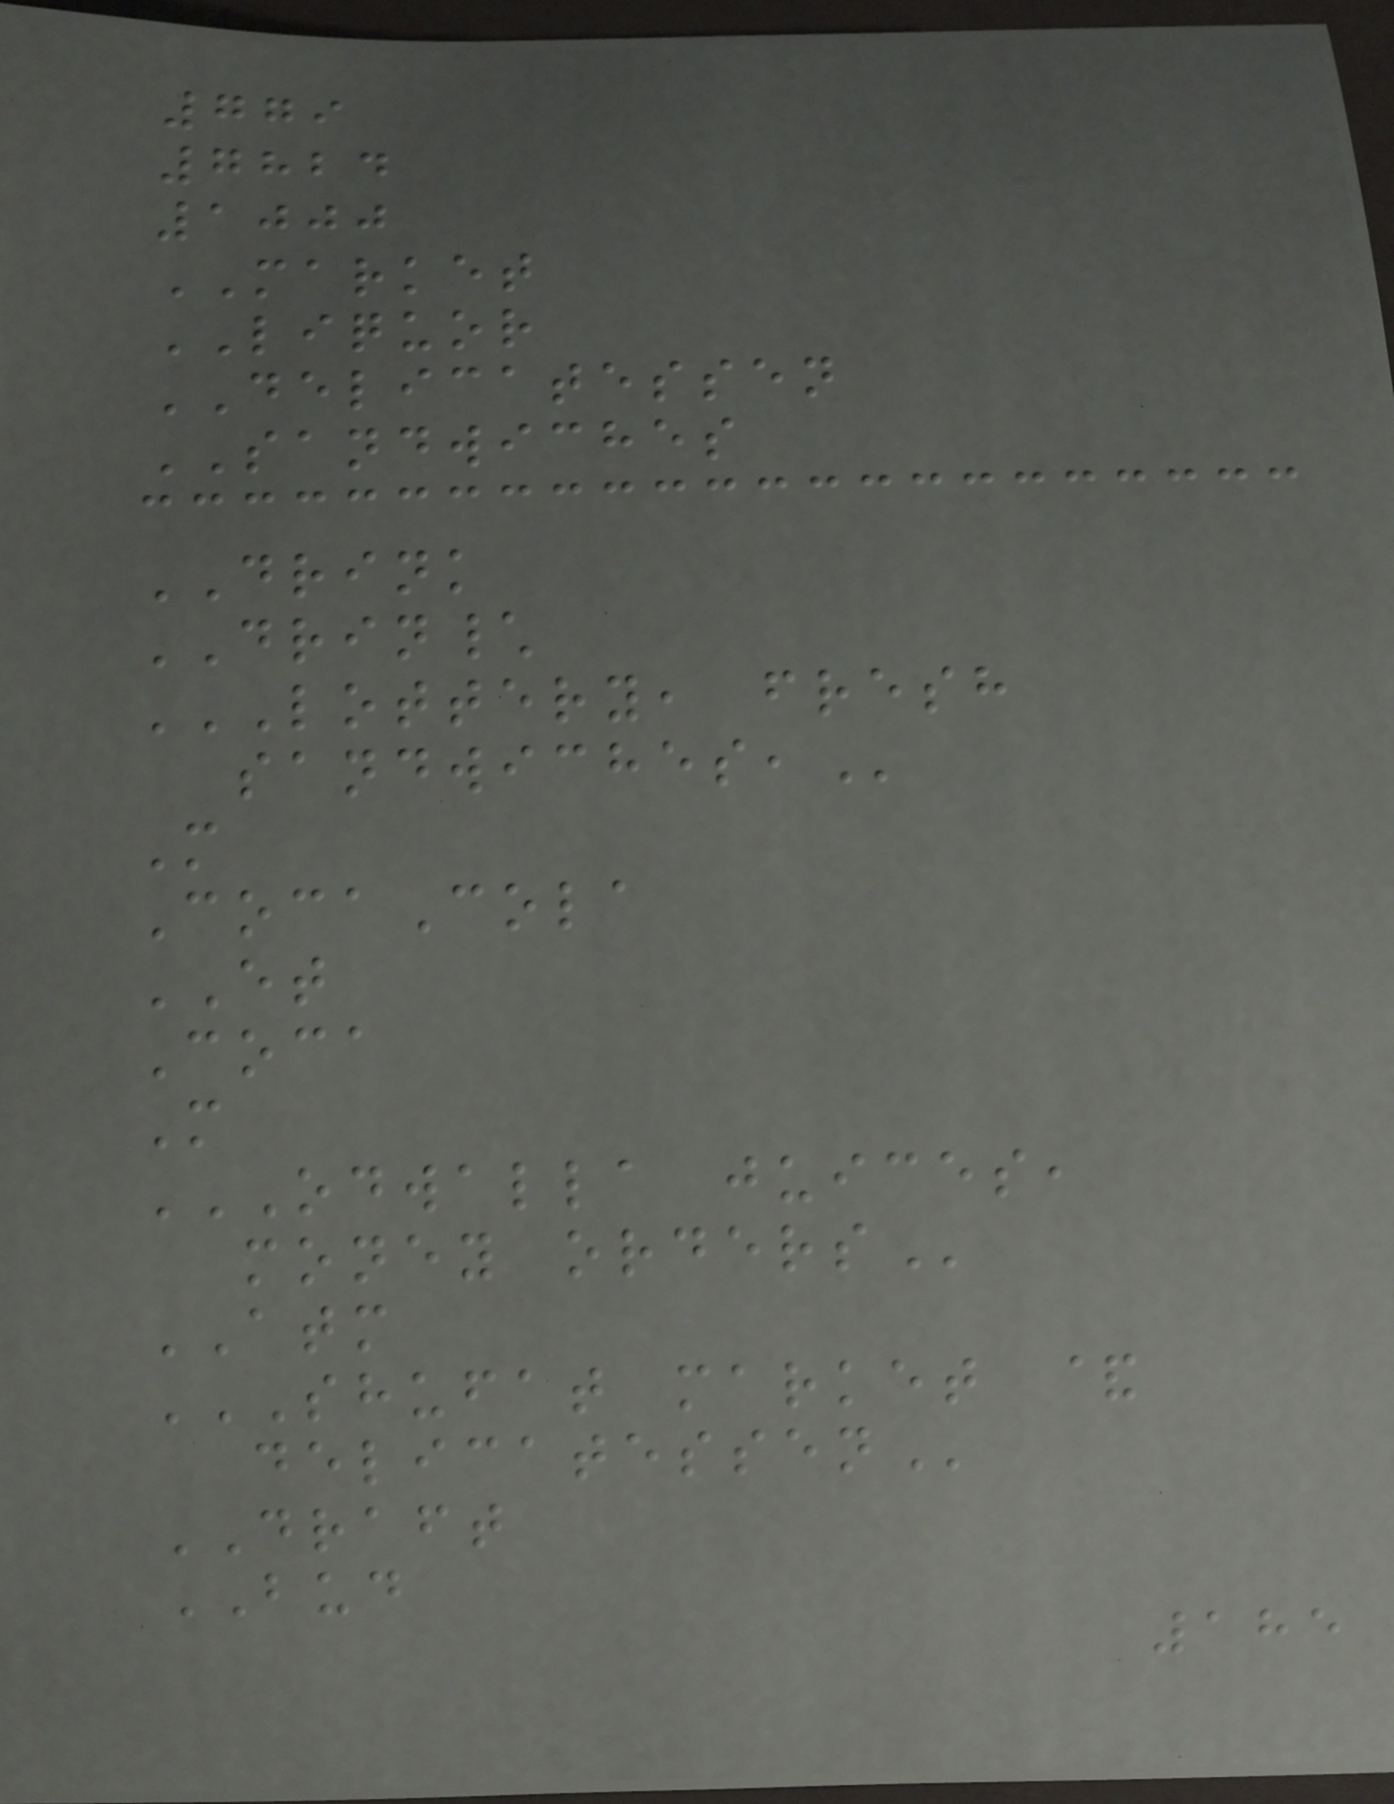779
7824
1000
MARKET
LIQUOR
DELICATESSEN
SANDWICHES
DRINK
DRIN\
LOTTERY, FRESH
SANDWICHES,
M
CocaCola
ET
Coca
M
ODWALLA JUICES,
MONEY ORDERS
ATM
SHUFAT MARKET &
DELICATESSEN
DRAFT
BUD
185
